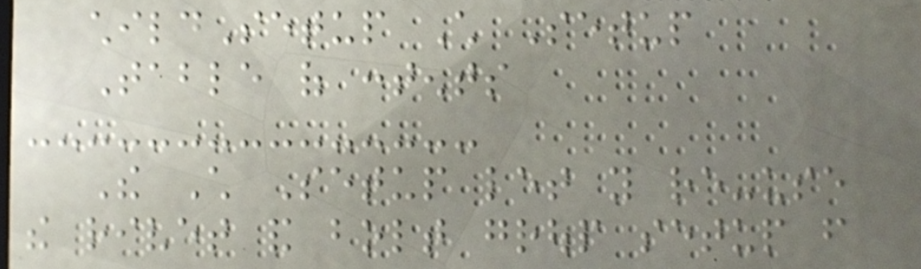childSetup Child Setup
Table of contents
The Child Setup let you re-use
the rivet and bolt group setup from
